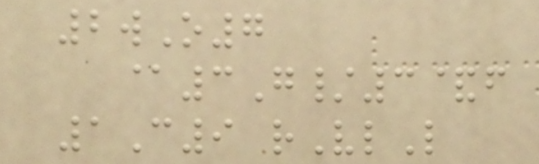2wO7
@3G/3&f
1C9 rVlL
